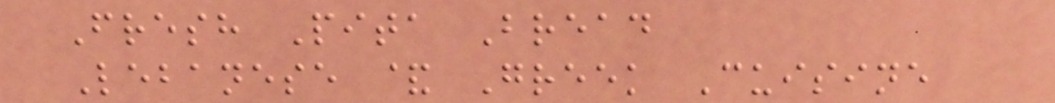Fresh Pita Bread
Lebanese & Greek Cuisine
